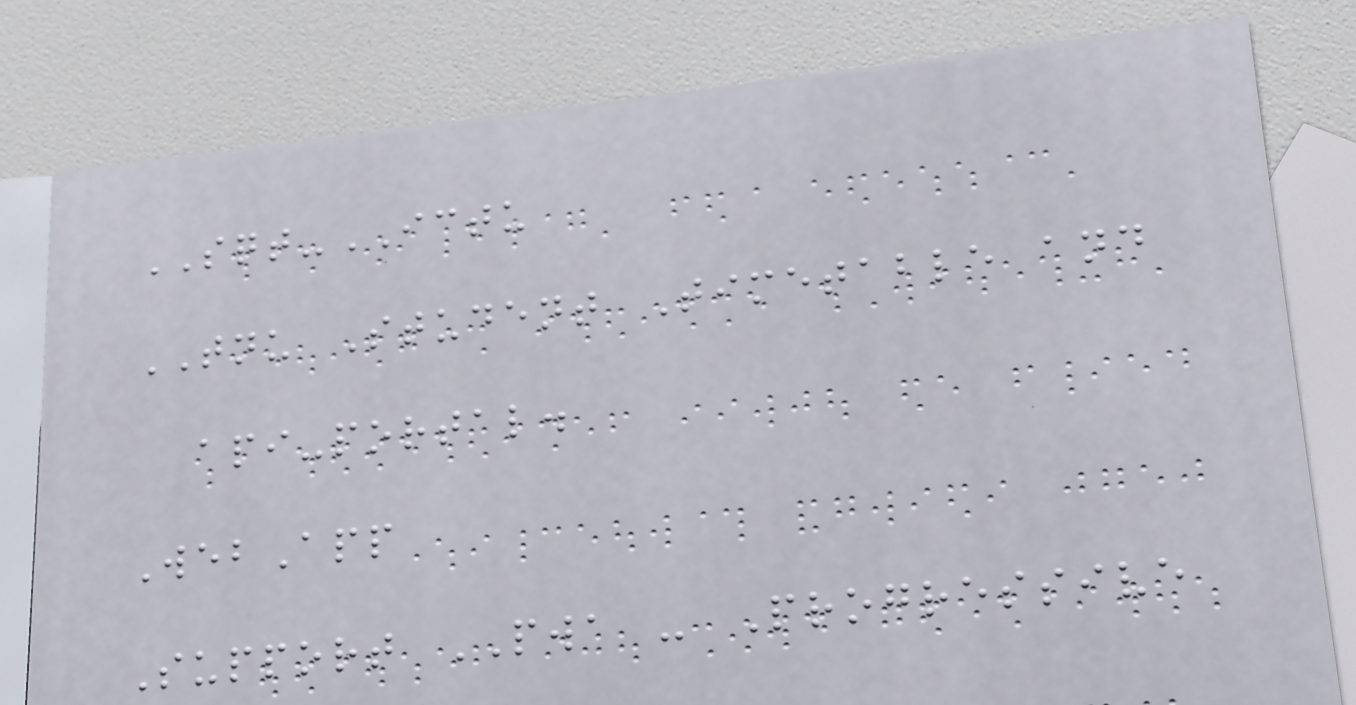SQT-ICTU
TNU Student Timetable and
api-portal.
WebApp
Support PWA - Progressive
